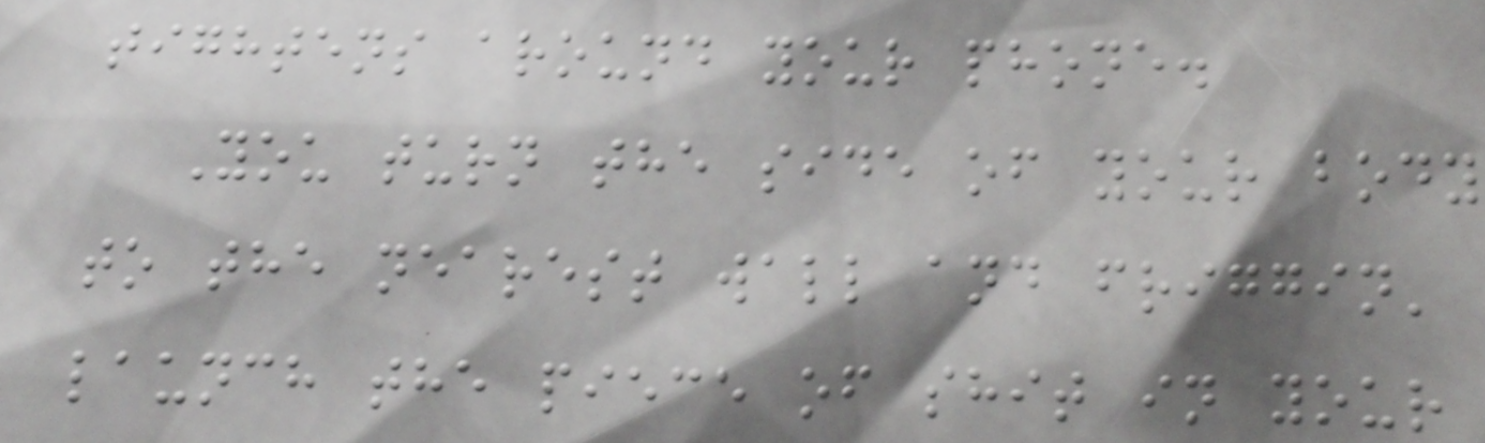tightens around your phone.
You turn the side of your body
to the nearest wall and friggin'
launch the piece of shit in your
